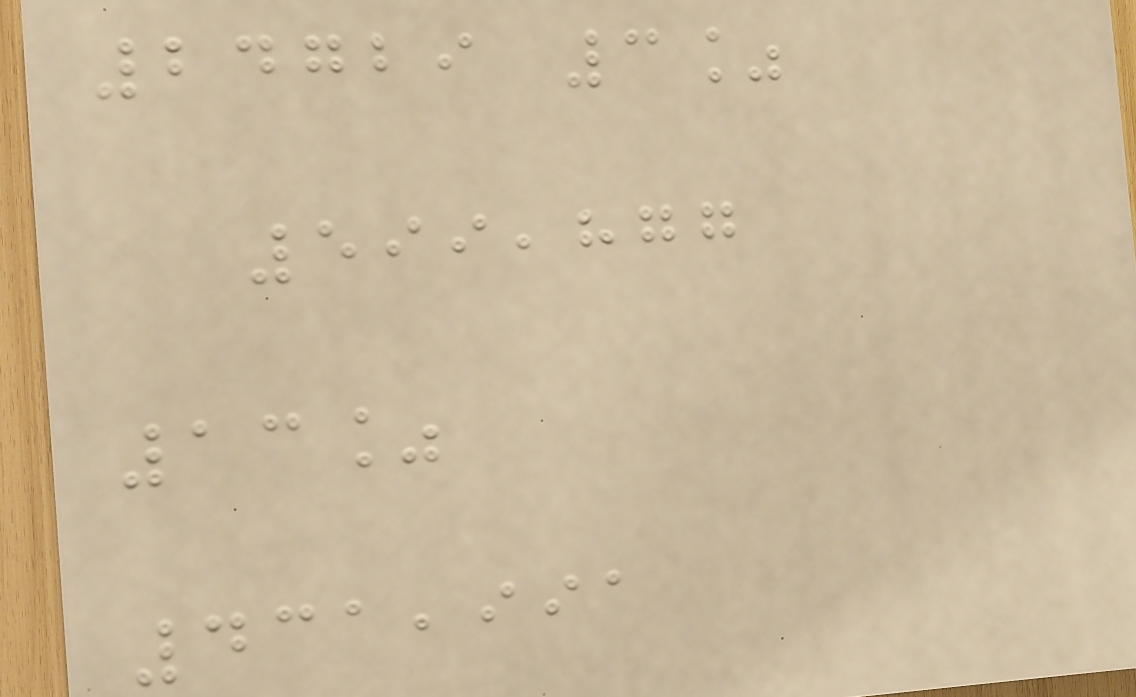24729 3%
599,877
13%
431,991
